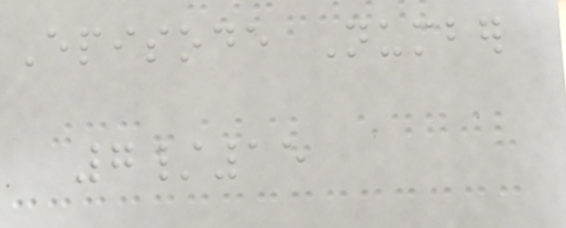Episode Number
7/15
